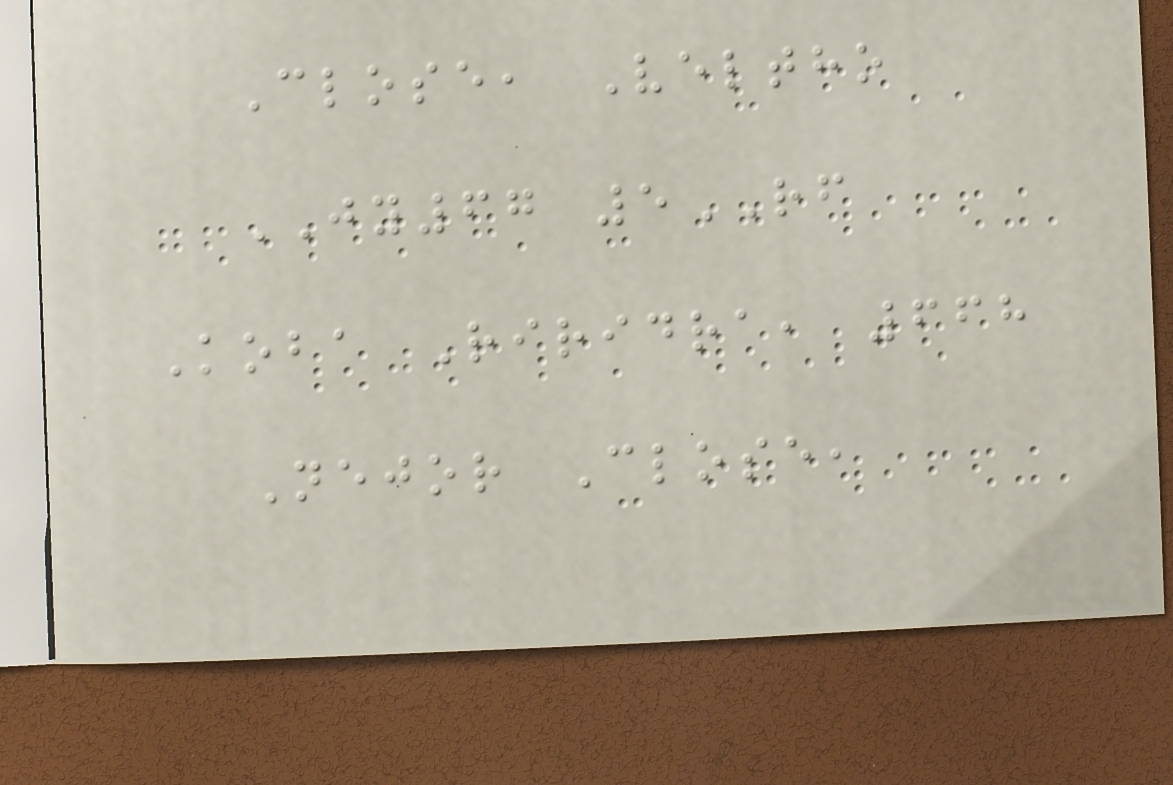Close, Veltho
JY67 5RF
Koba Riridra, 668
Nejor Close,
